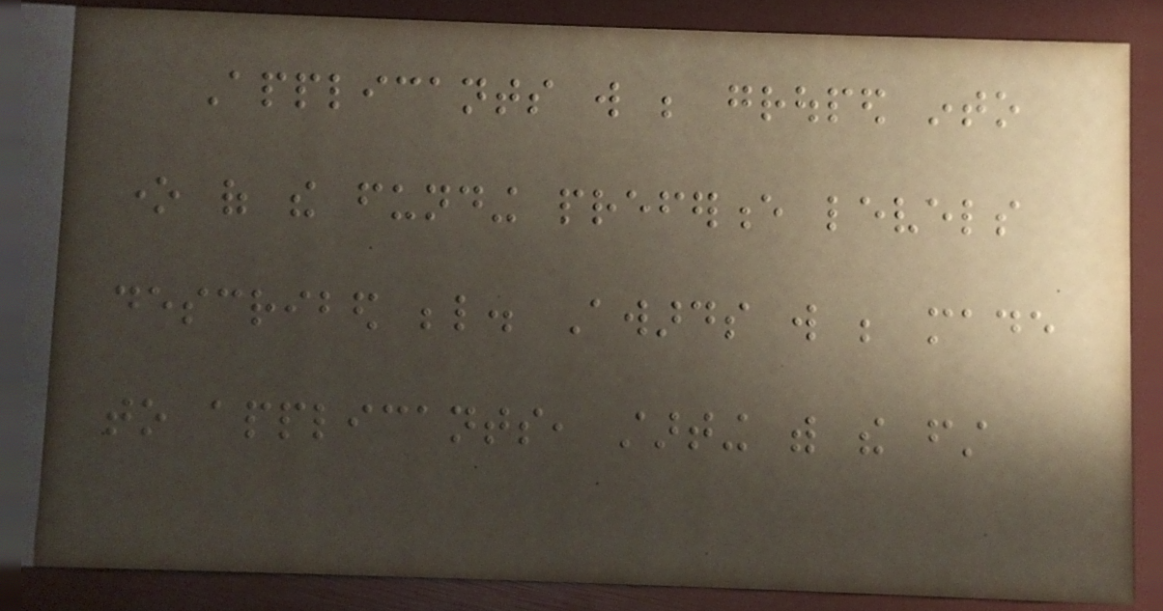Applicants will be grouped into
one of the funding preference levels
described below. Awards will be made
to applicants, starting with the first
